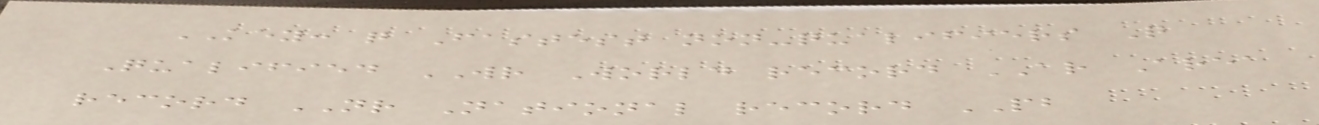KEY: q Fastest non-qualifiers Q
Qualified WR World record AR Area
record NR National record PB
